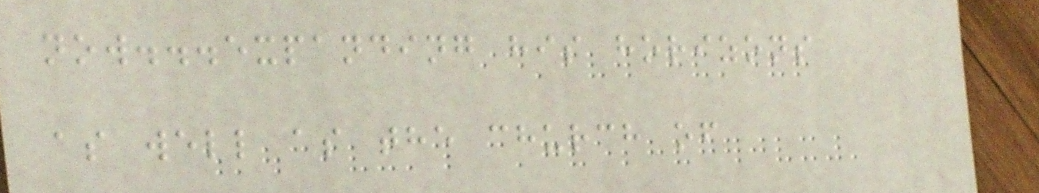now...expanding his horizons
as well as the church of
